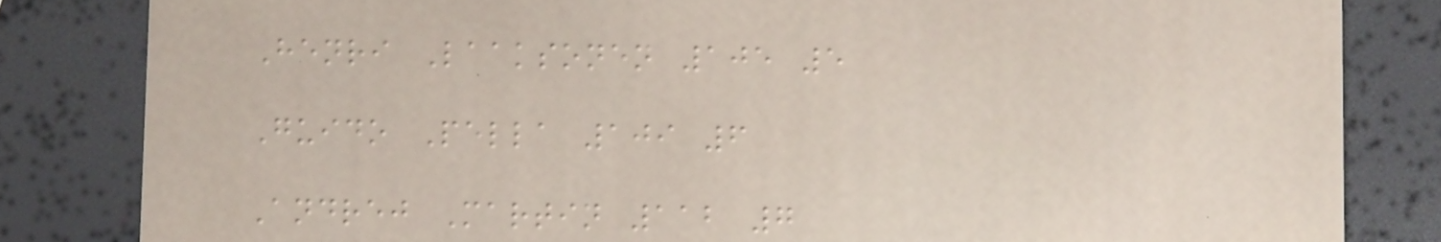Henri Laaksonen 105 5
Guido Pella 109 6
Andrej Martin 112 7
